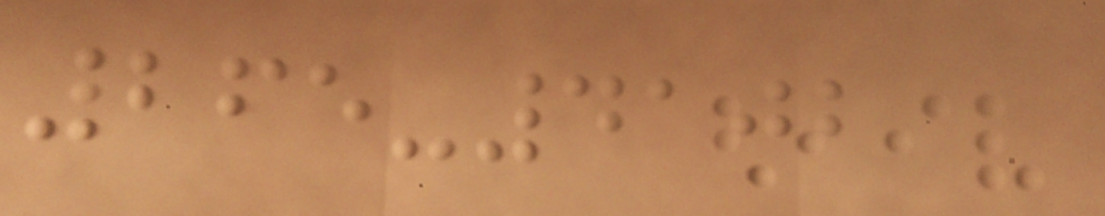265-4102
